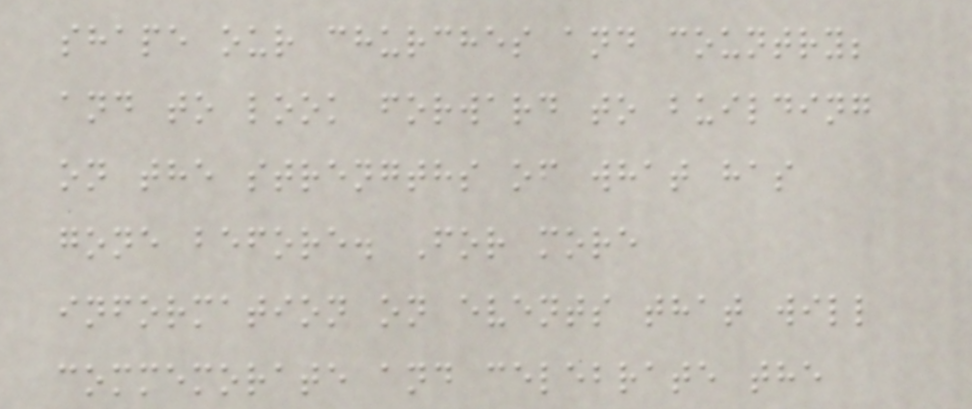shape our churches and country;
and to look forward to building
on the strengths of what has
gone before. For more
information on events that will
commemorate and celebrate the
